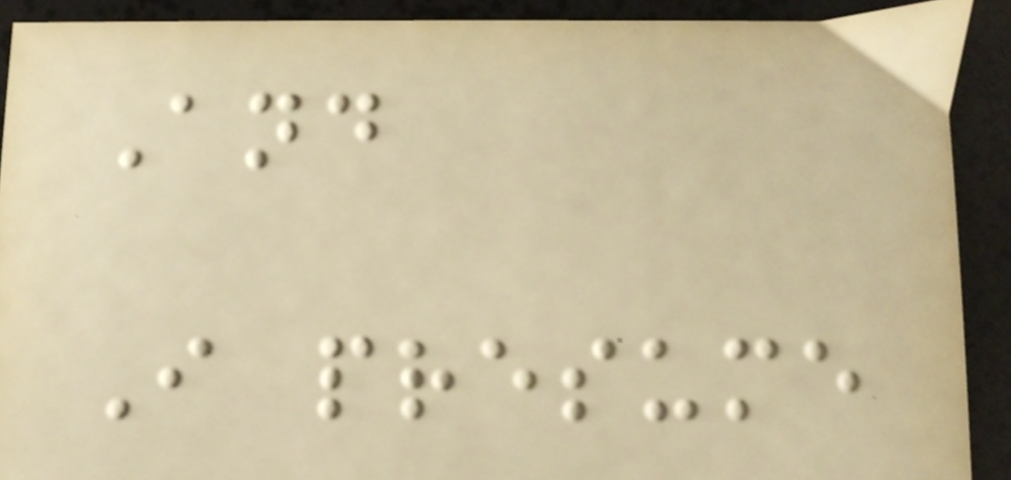And
I presume
